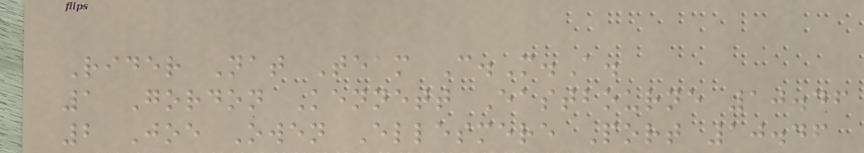Rider Nat Team C.M.A.
1 Gordon Kennett Eastbourne 10.46
2 Joe Owen Ellesmere Port 10.46
